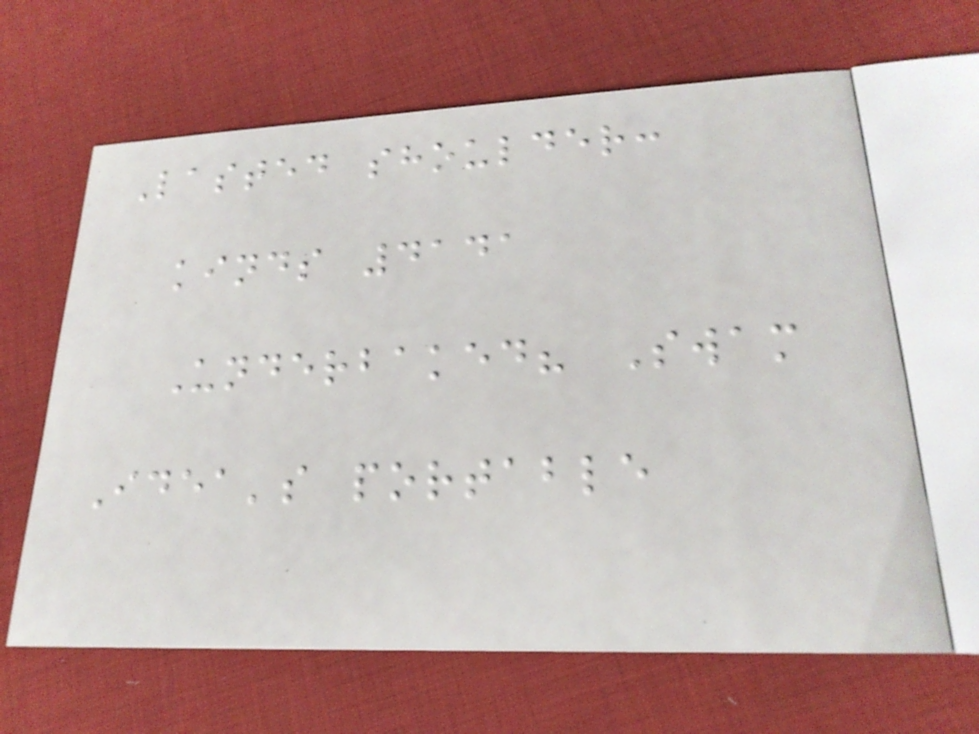Lasted shoulder:
kinds 4141
Underbaked? Swam
Idea's portable
